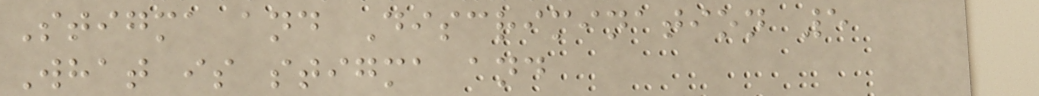Stigma and Discrimination 5
What is stigma and
